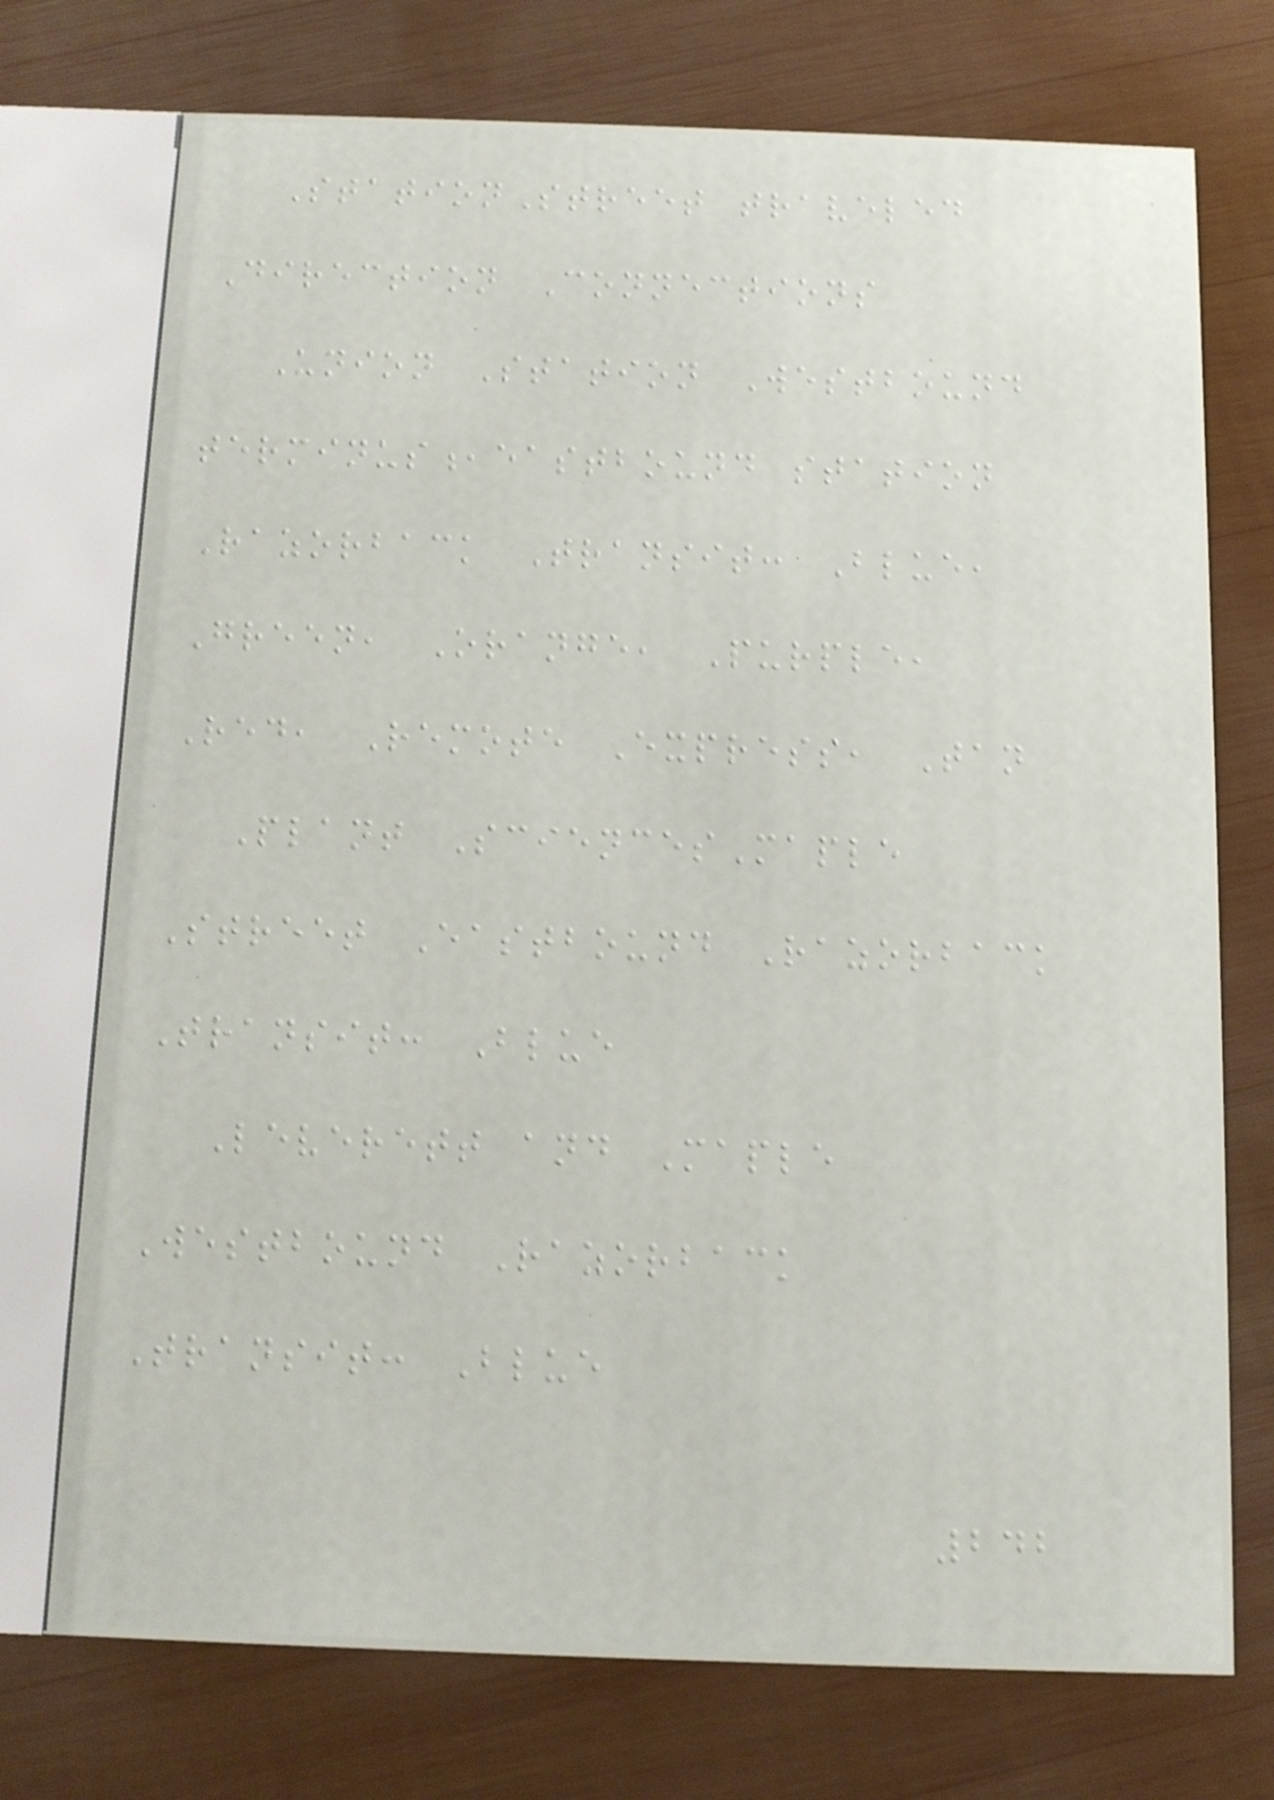StationStreet traveled
Direction Connections
Union Station Westbound
terminus,eastbound station
Razorback Transit: Blue,
Green, Orange, Purple,
Red, Remote Express, Tan
Plant SciencesMaple
Street Eastbound Razorback
Transit: Blue
Leverett and Maple
Westbound Razorback
Transit: Blue
242
